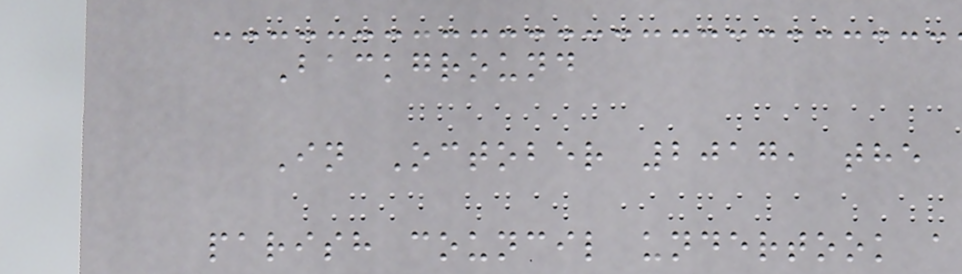Background
In October 2017, the
parish council undertook a
